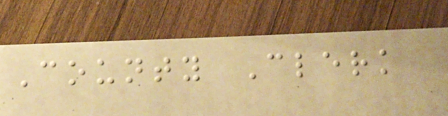County Clerk
